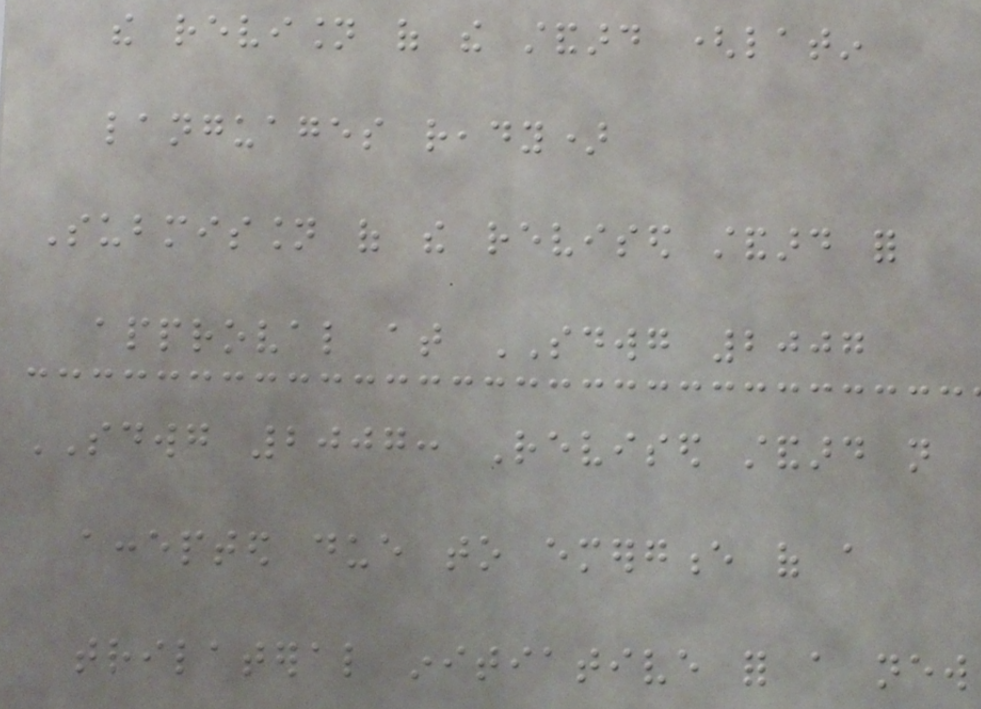the revision of the standard (latin
languages ready)
Submission of the revised standard for
approval at SDWG 2007
SDWG 2007: Revised standard not
accepted due to emergence of a
trilateral initiative for a new
